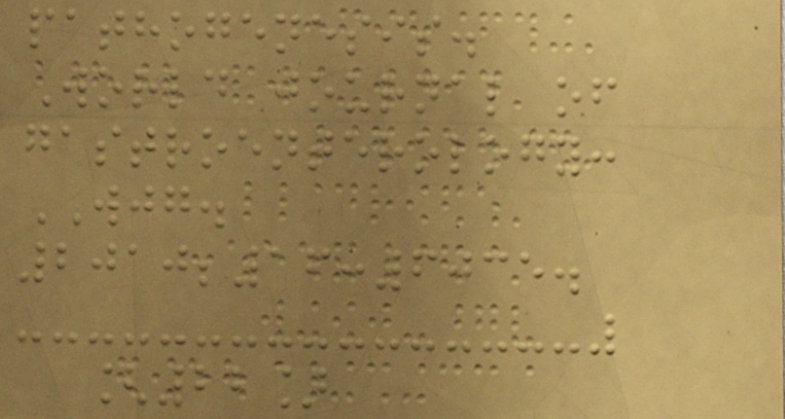pathogenesis.
World journal of
gastroenterology:
WJG.
2010;16:6035.
[22]
